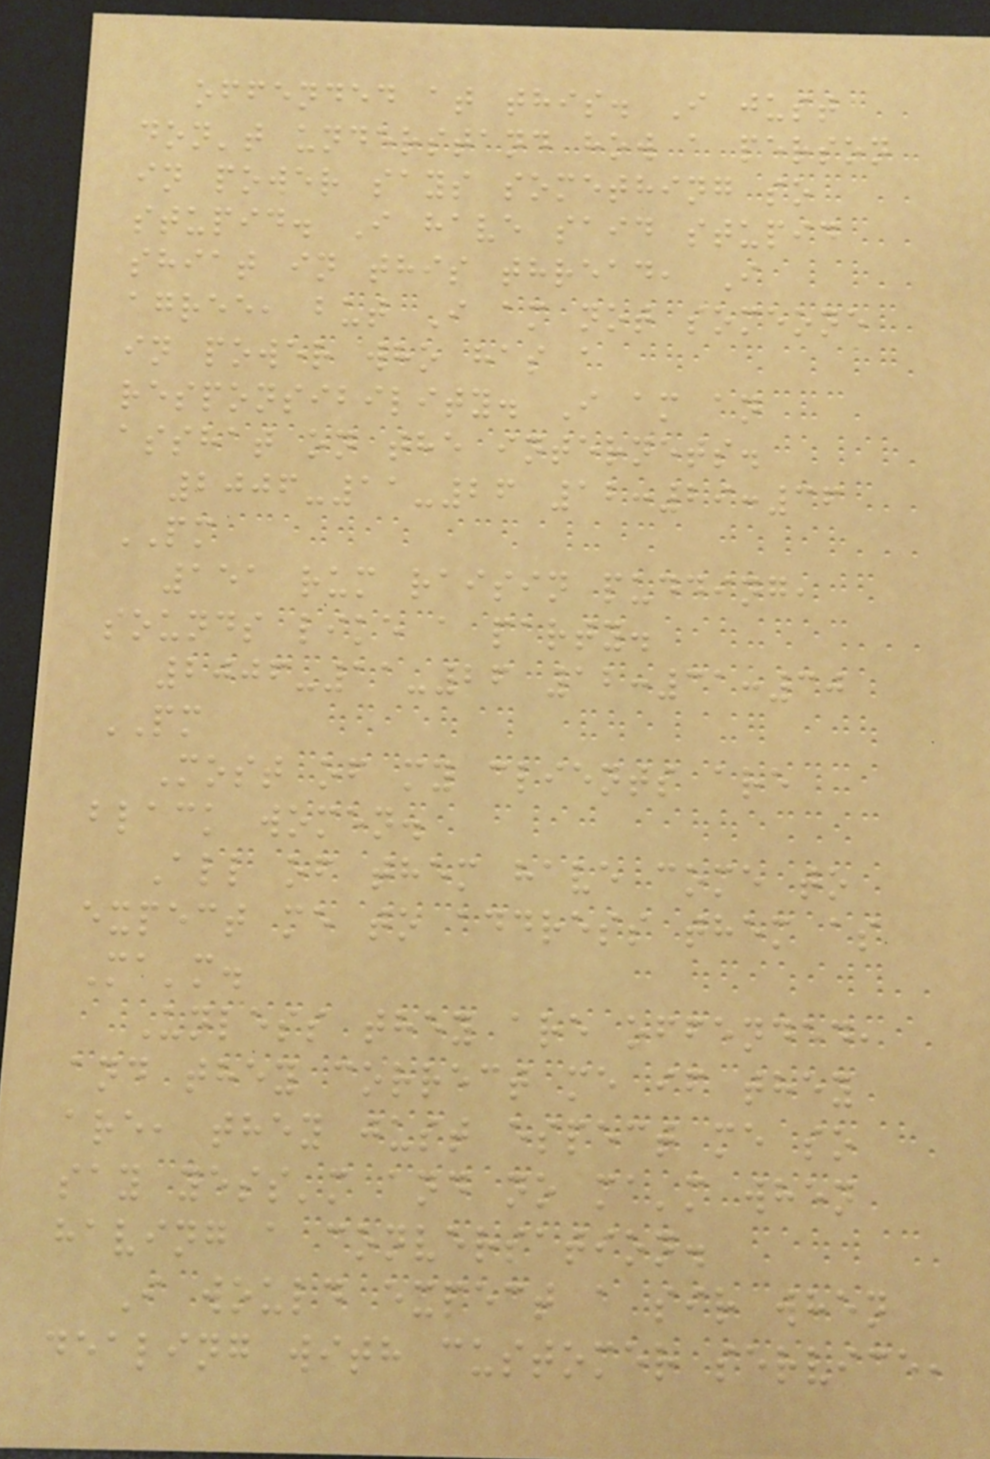offended at this. I just
don't understand how a person
in power says something so
stupid. I have said stupid
shiat in this thread, I
agree, but I am not someone
in power who has a
responsibility. I am an
asshat on the internets.
2006-11-26 12:29:36
PM
151 rum raisin pudding,
sounds like a party.
2006-11-26 12:31:30
PM
Most of my clients are
black women.
All of them have come to
expect me to address them as
Ma'm.
Unless they are offended,
and they correct me if they
are, they just espect me so
say yess'm and no ma'm when
having a conversation.
I would expect a sir when
dealing with customer service,
